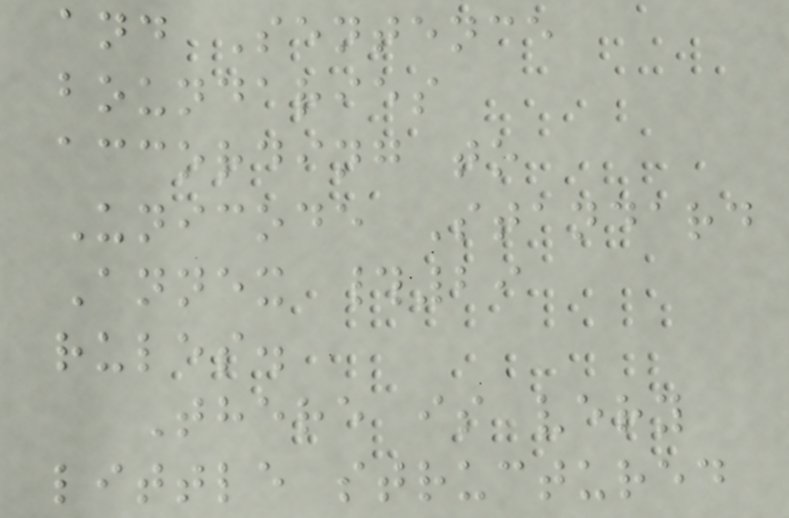and Sentence
boundaries
according to
Unicode Standard
Annex #29
rules.
There is very
little structured
